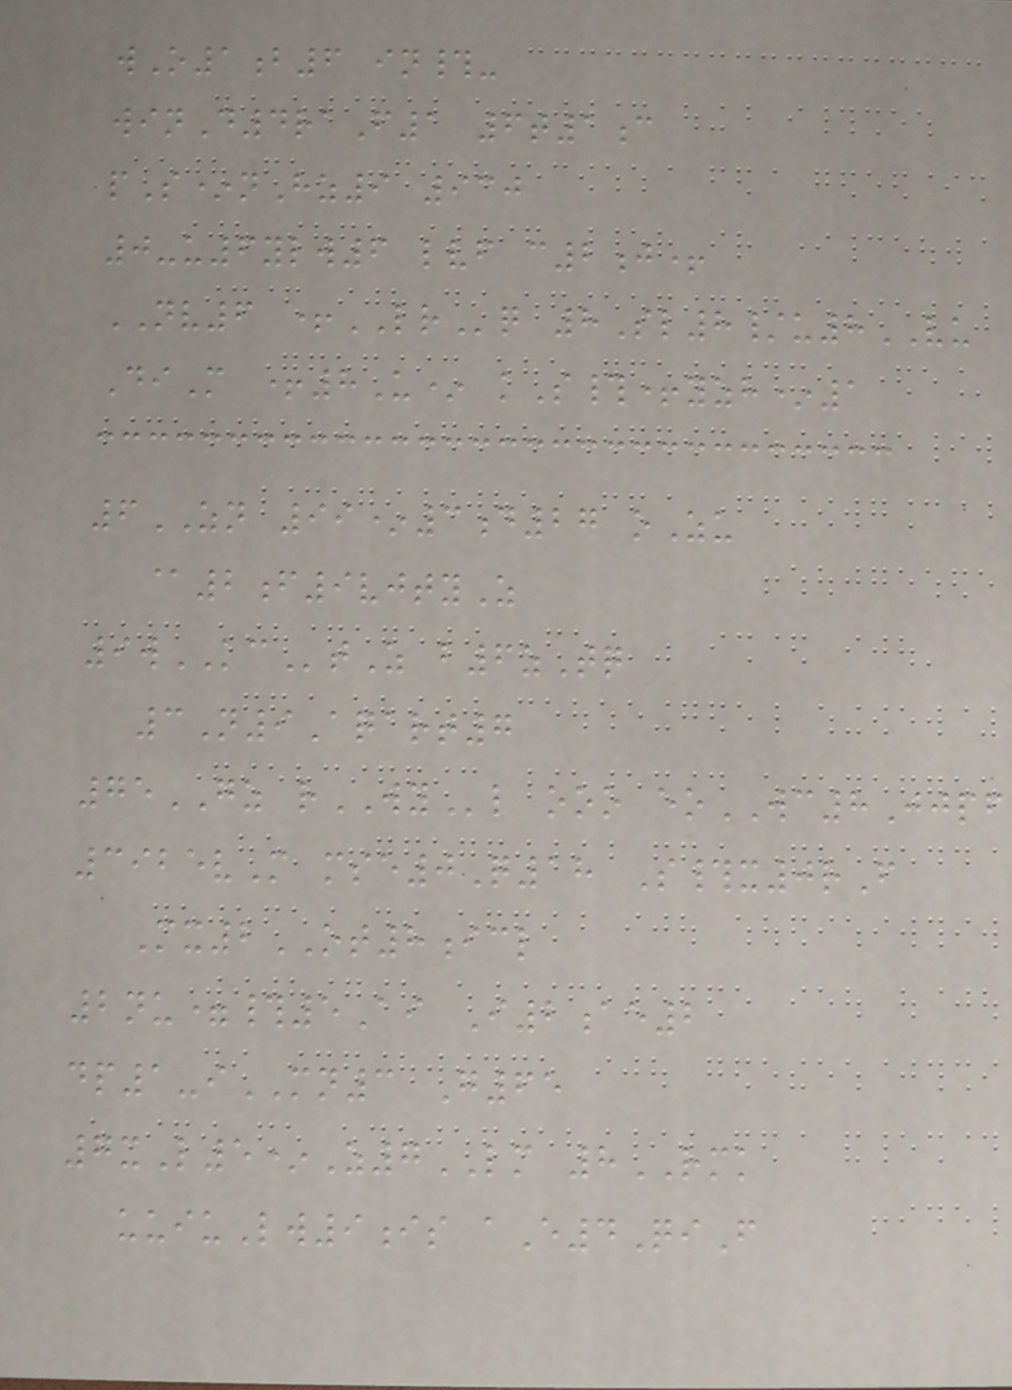wO1b6 in#-
winD4raF1 6t1c
pS*nHz9 930
0-u6ylw6 lvf c2j+
NV6 +LRq 8Sl8/u8VU
DiM +8U* kS#+yzh*1
6ZN 99*3d27 oZu
@2f9vjtyZ
9wKCtZ b6zTq
3N9Aqart7
75GZ rWYl ooo eoWC8Jjpf
3925vM mse0Q18 S#x0rF
Mx2OT8icl
2nu=#5Ai I2ae2
dp1-iMN3 G65
7xL5*Z7LM 8RMK
uuiuLw9is aE4QiF
